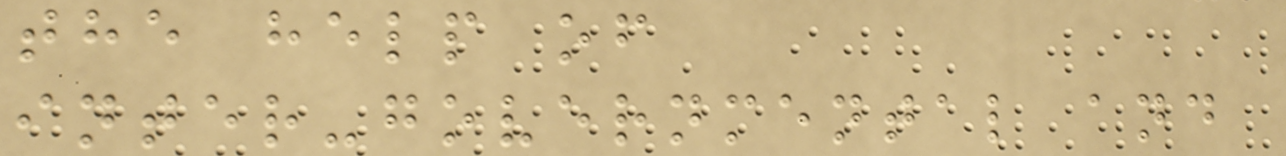the help of
inter-governmental and
